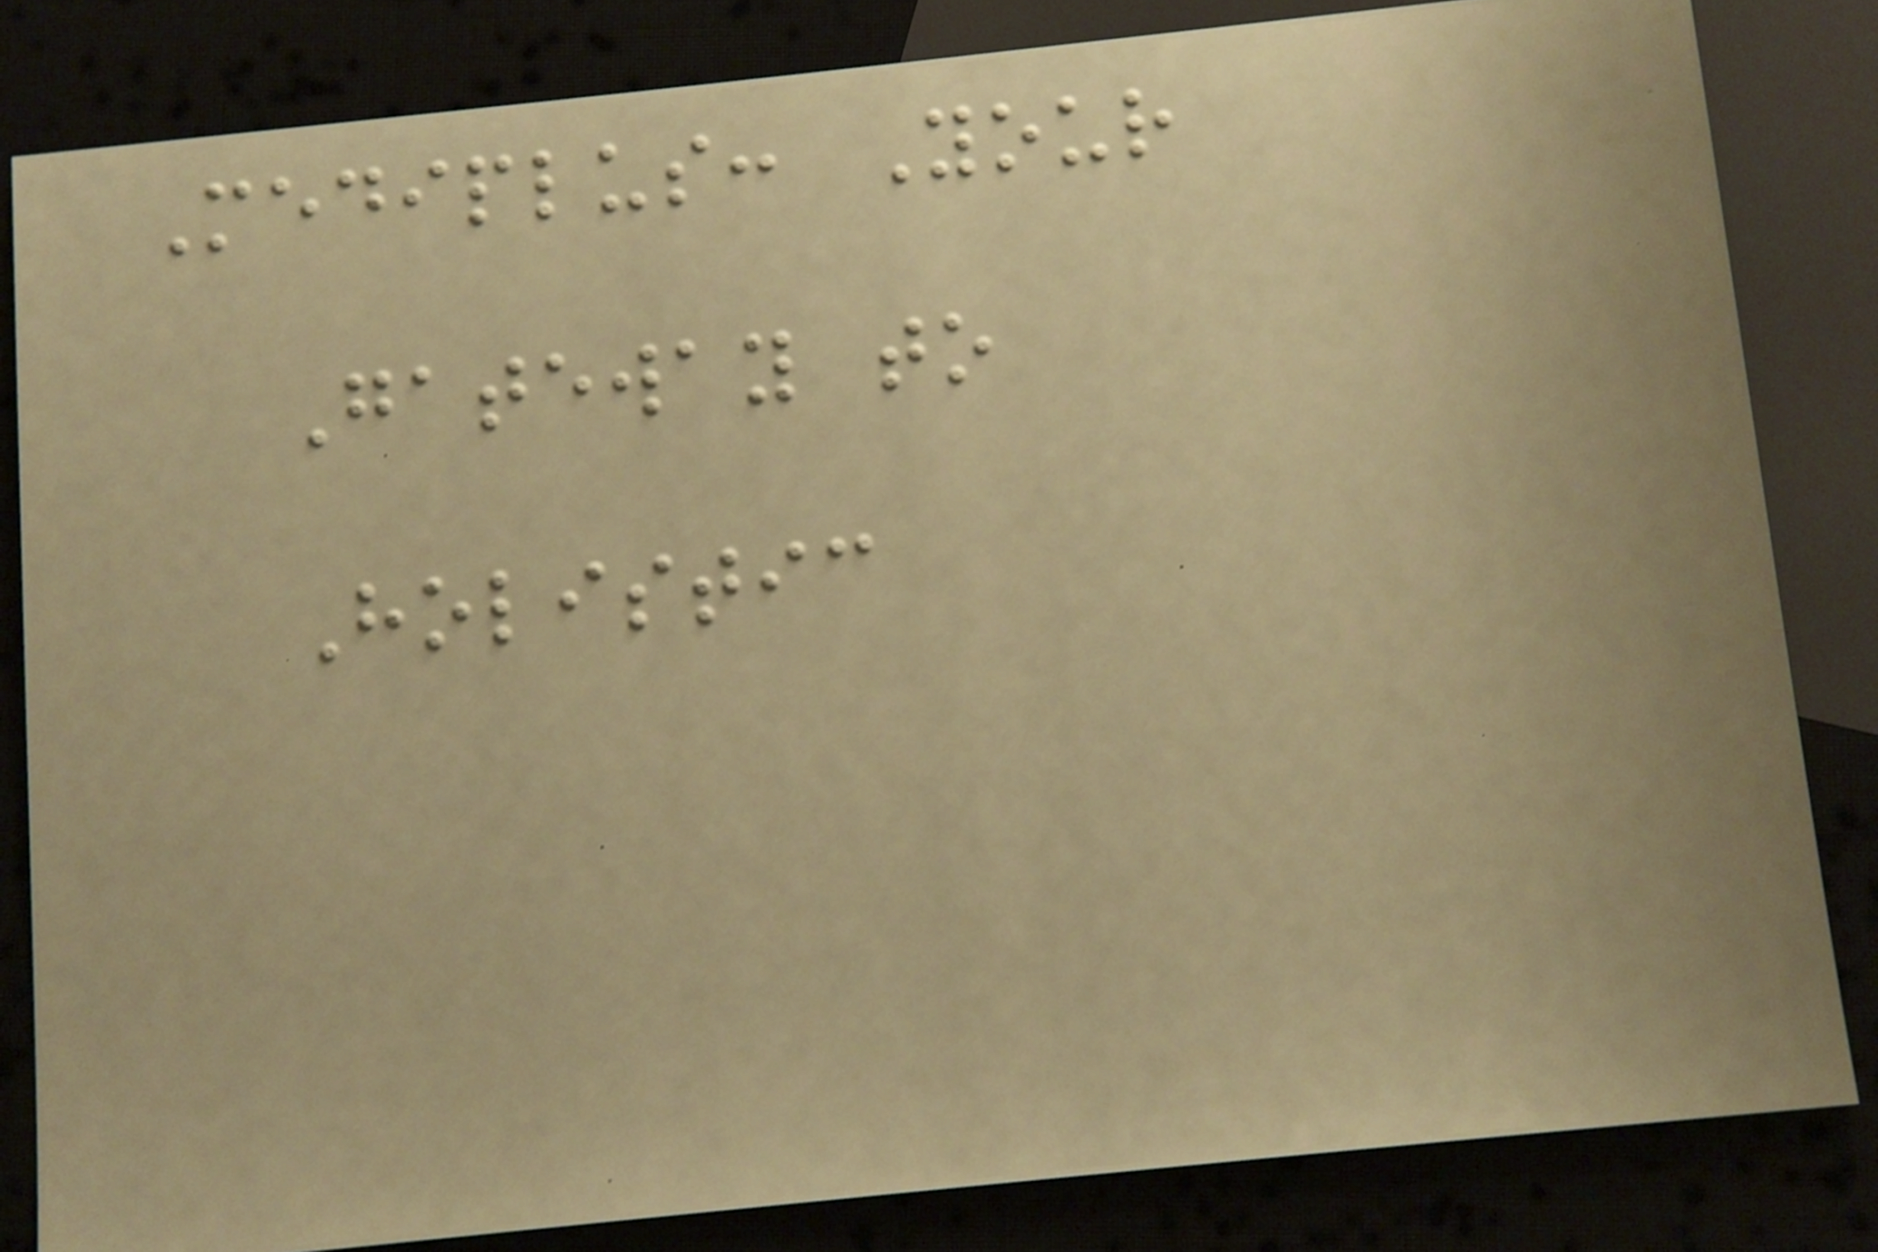Mediplus: Your
Gateway to
Holistic
